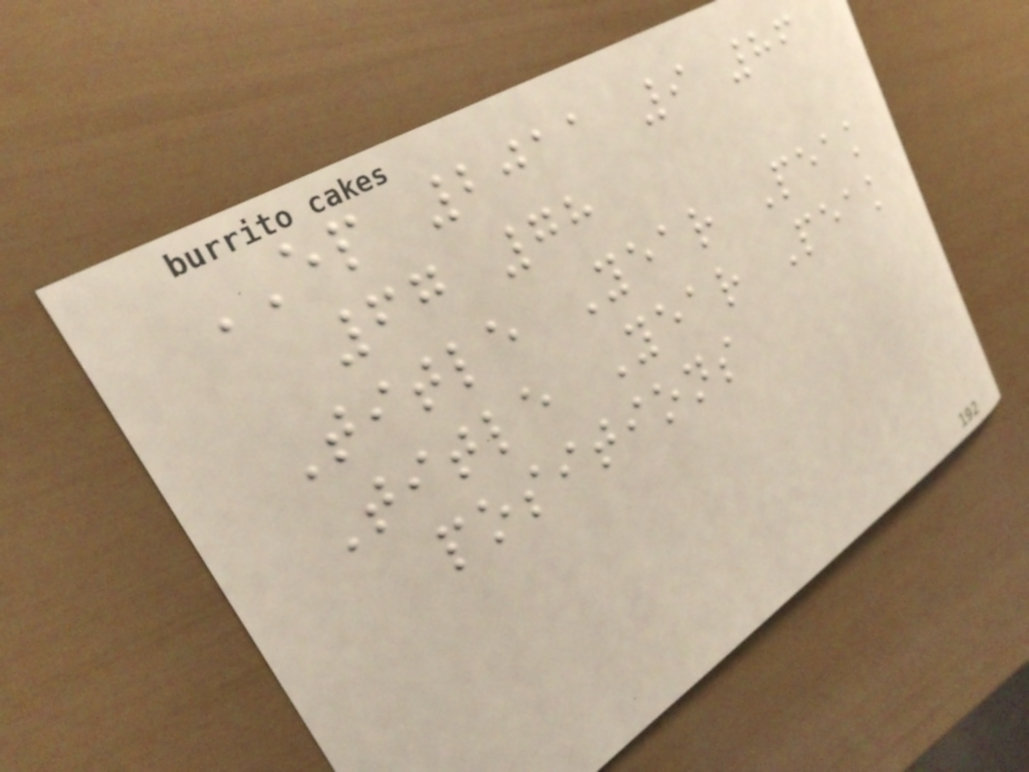EP 2011 9 86
67 78
Title Year Peak
Title Year Peak
positions
